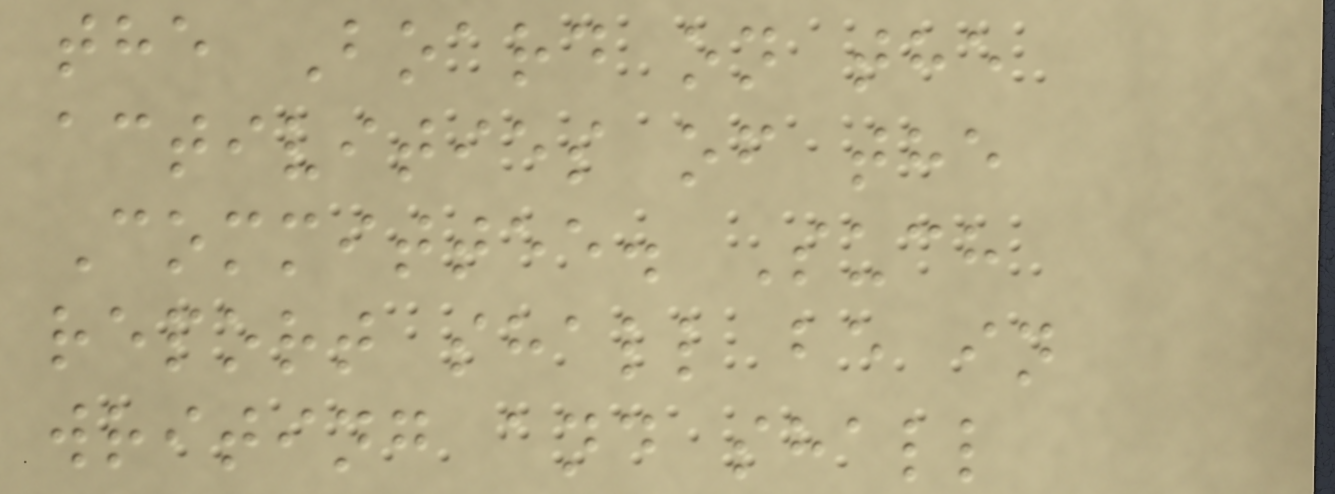the Board on the
activities of the
Committee. Such
report shall be in
writing and shall
